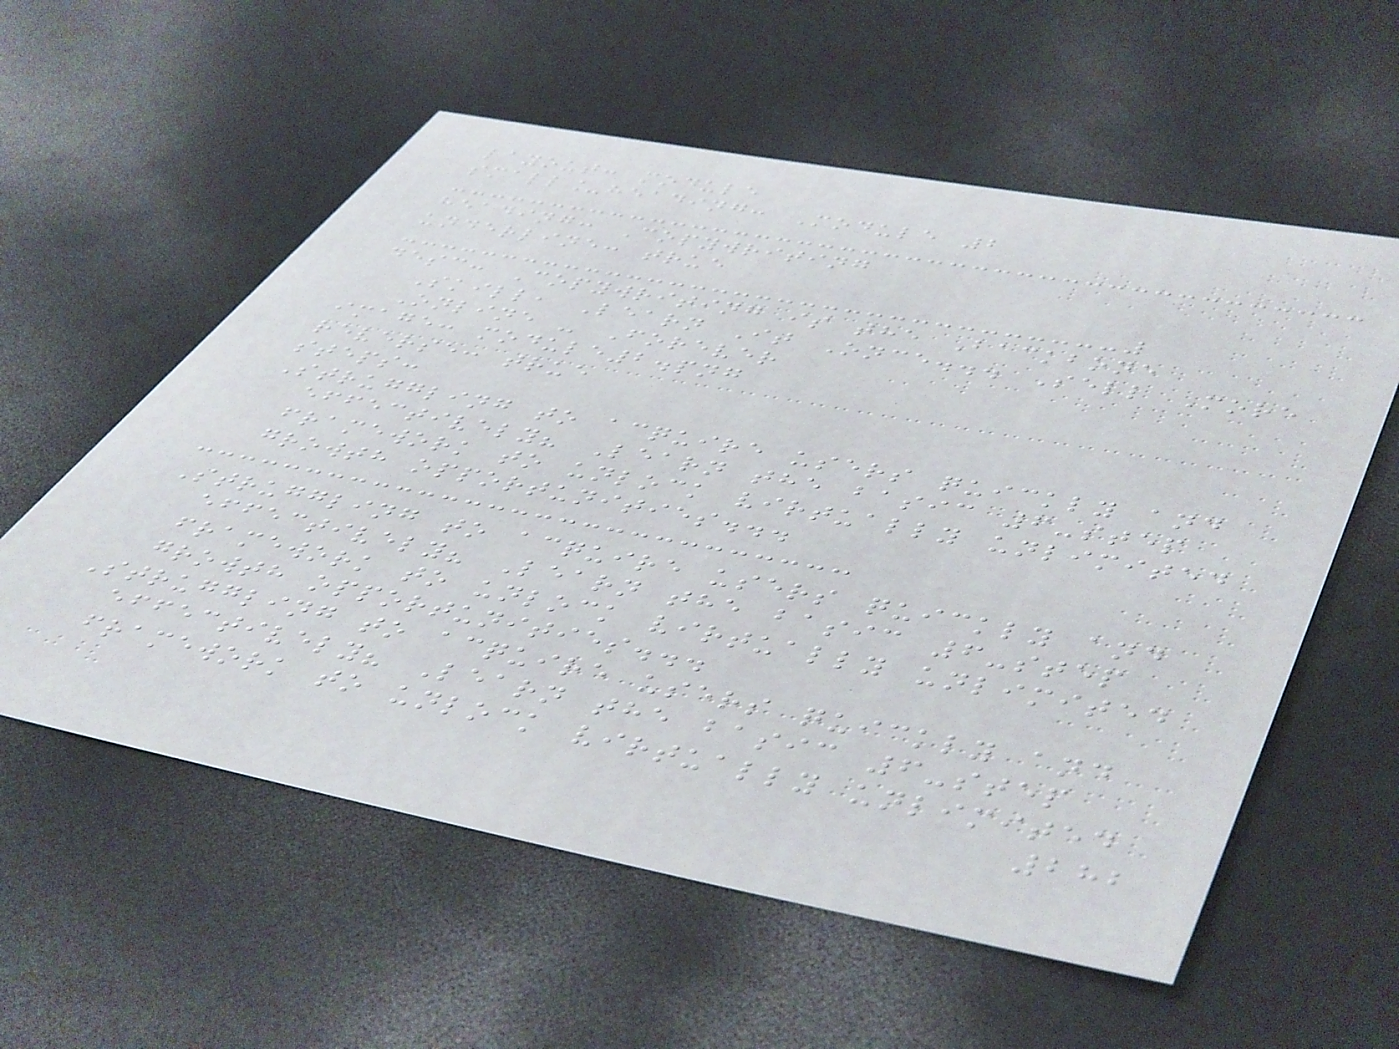layout: module
small_heading: Module 2
heading: Copywriting
underline: true
desc: Copywriting is the Backbone
Skill, Learn It Once... Sell More
Online - Forever
image: module2.png
reverse: true
steps:
Struggling to acquire users quickly and
effectively? Learn the basic 6-step
framework to unlock virtually unlimited
growth opportunities...
Struggling to acquire users quickly and
effectively? Learn the basic 6-step
framework to unlock virtually unlimited
growth opportunities...
Struggling to acquire users quickly and
effectively? Learn the basic 6-step
framework to unlock virtually unlimited
282
